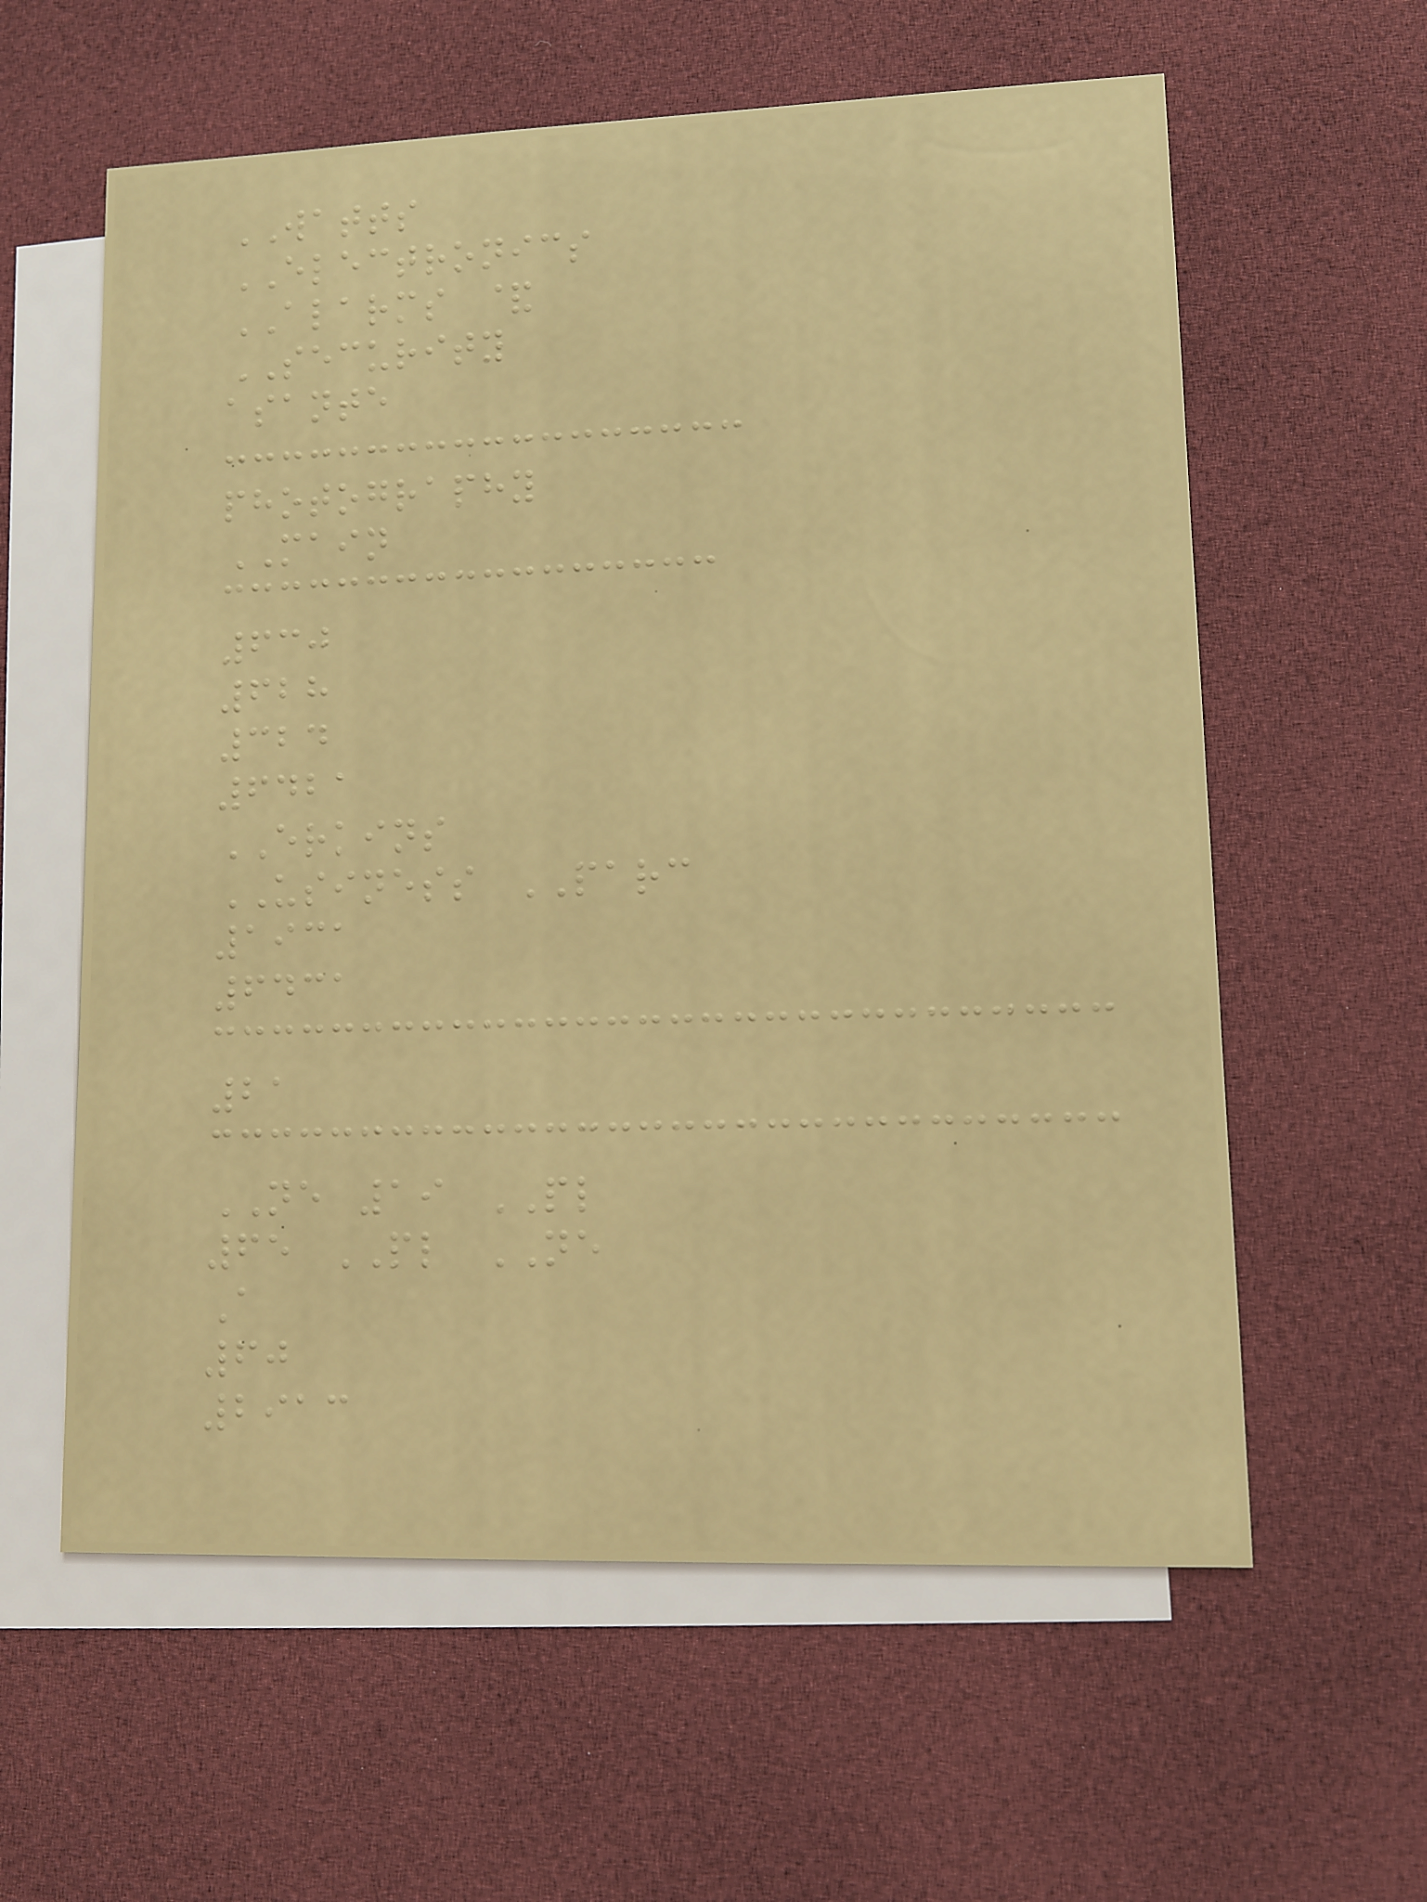WATTS
ELECTRONICS
ALARMS &
SECURITY
asante
photography
MAIN
630
628
324
6421
ERKINS
USINESS PARC
1931
6431
21
NE 19 PL
65 PL NE
A
60
2913
